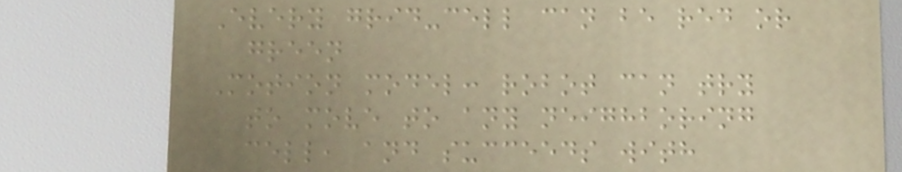Every grid-cell can be red or
green
Motion model: robot can try
to move to any neighboring
cell, and succeeds with
